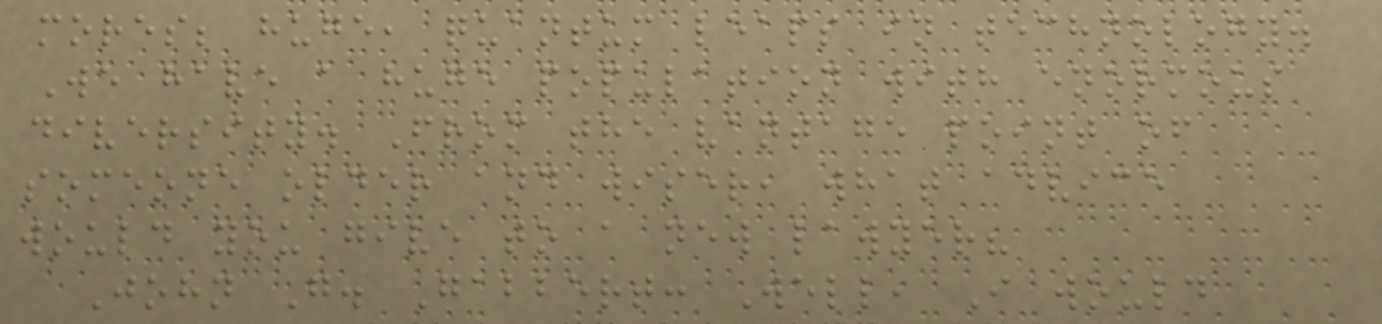mores; huge, quantum leaps in technology.
We have a huge population with enormous
diversity. From the vantage point of
someone older and wiser, what advice
would you give to a new lawyer?
John G. Gabbert: Well, I would
